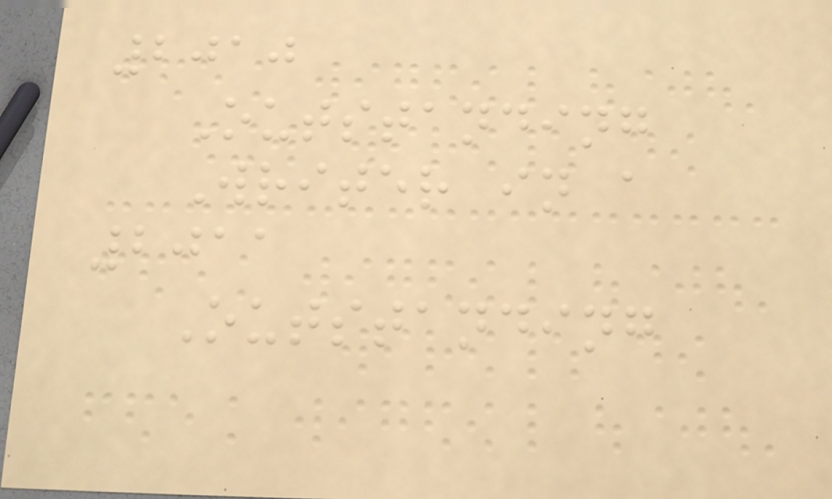2010
Outstanding
Writer in a
2011
Outstanding
